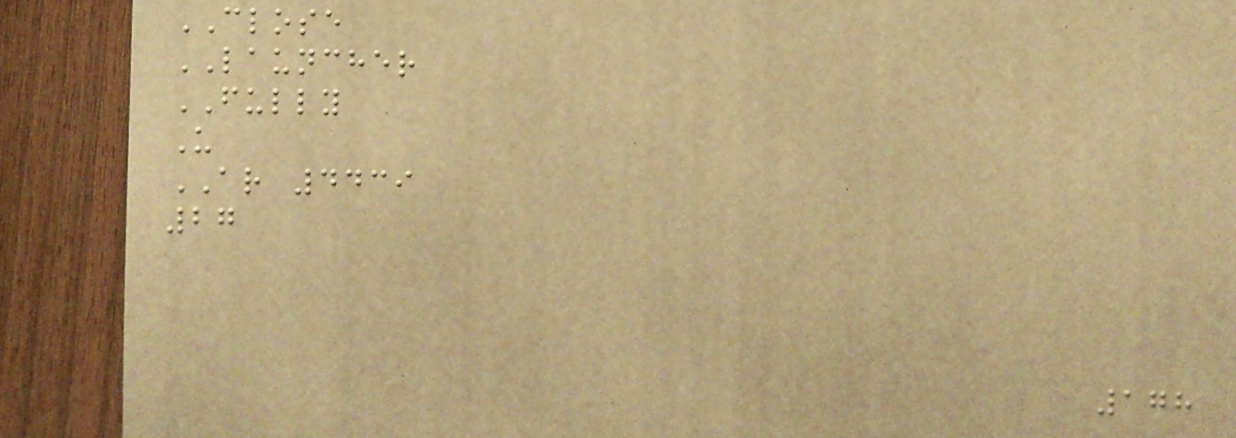CLOSE
LAUNCHER
FULLY
U
AR 4439
27
178
